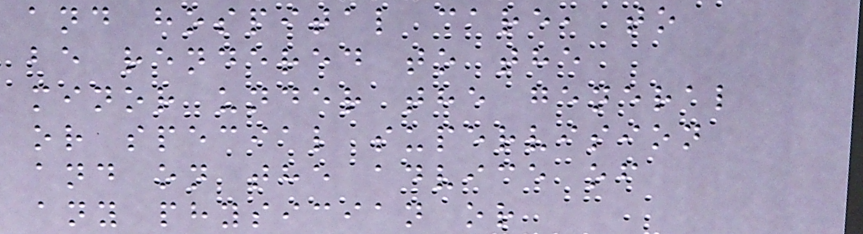and hospital care, to
be rendered to the
minor under the general
or special supervision
and on the advice of
any physician or
